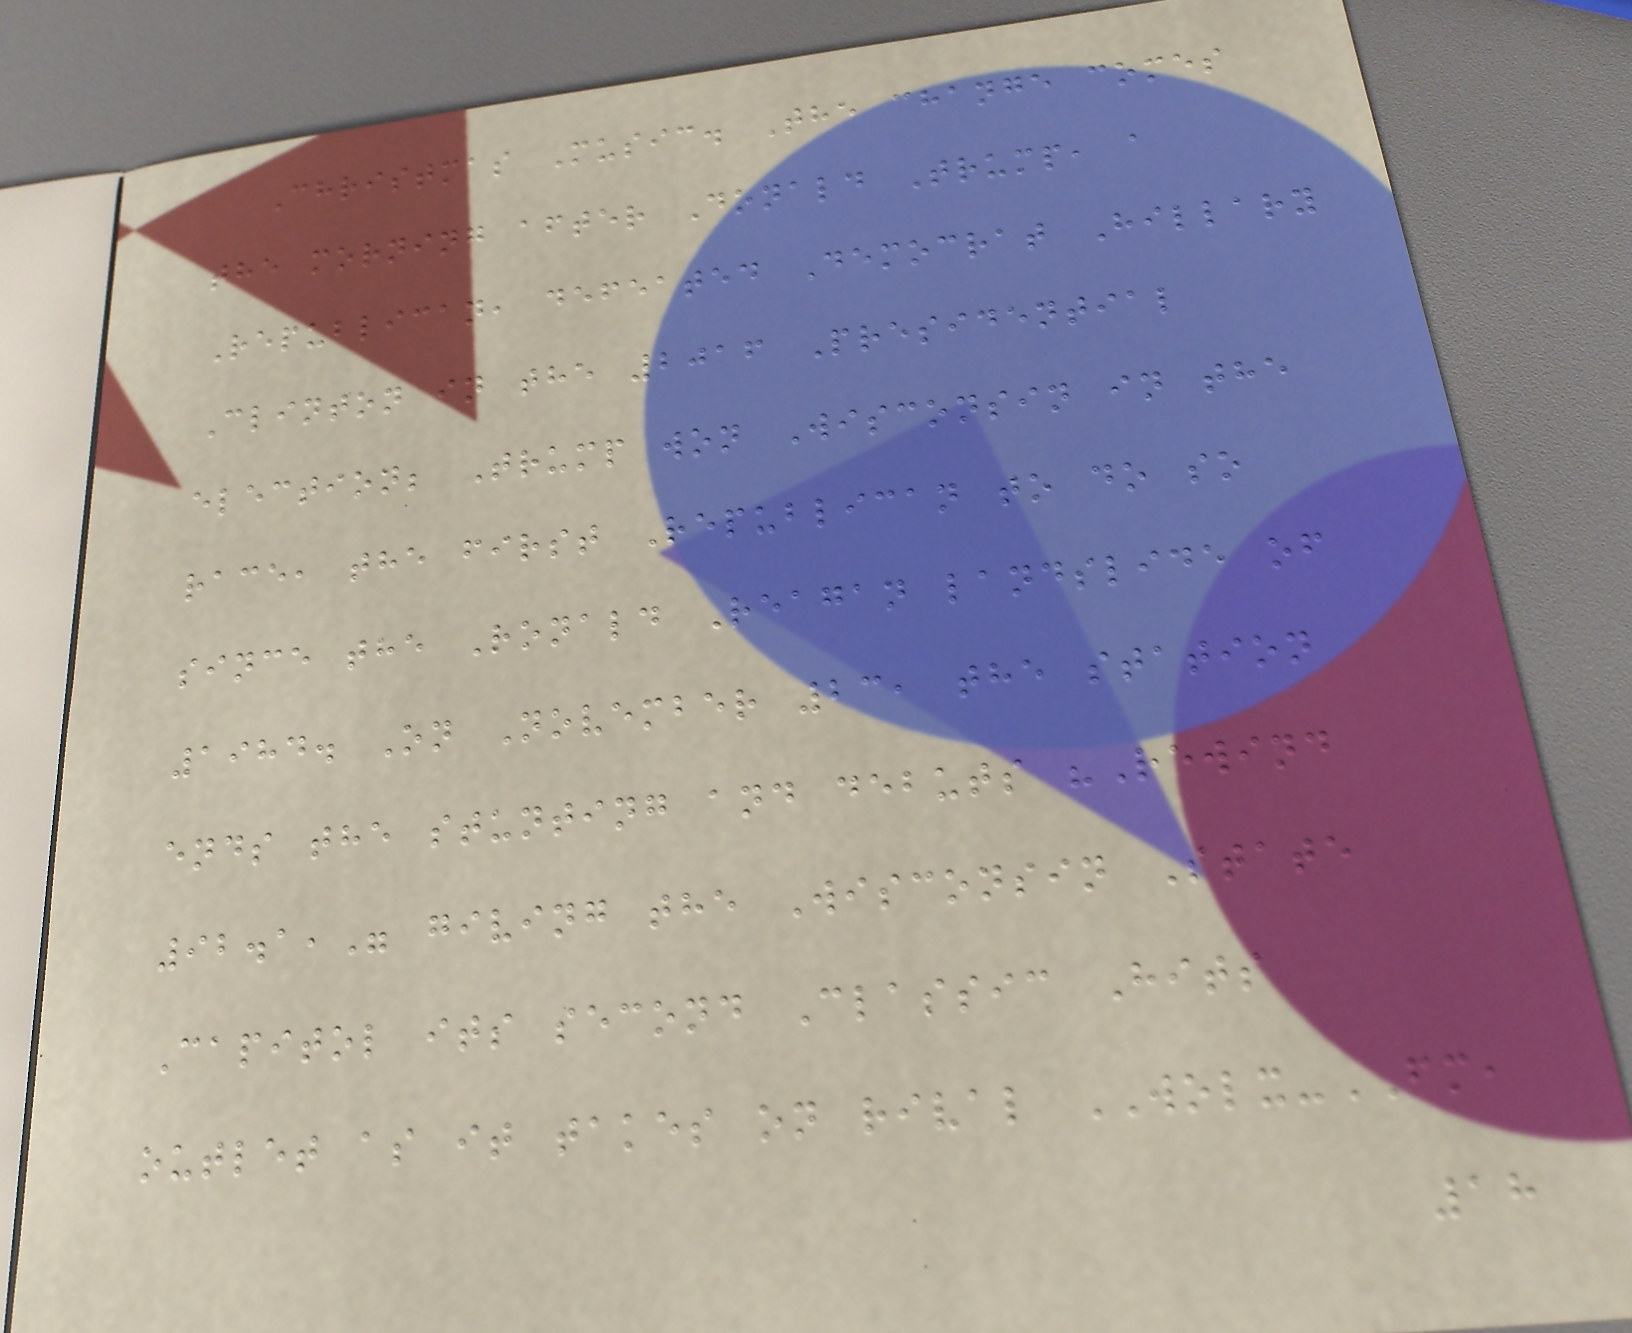Christmas Music. The change comes
the morning after Donald Trump, a
Republican, defeated Democrat Hillary
Clinton in the 2016 Presidential
election; Trump won Wisconsin in the
race, the first Republican to do so
since the Ronald Reagan landslide of
1984. On November 23, the station
ends the stunting and debuts "Rewind
92.1," giving the Wisconsin State
Capitol its second Classic Hits
outlet as it takes on rival WOLX-FM,
18
